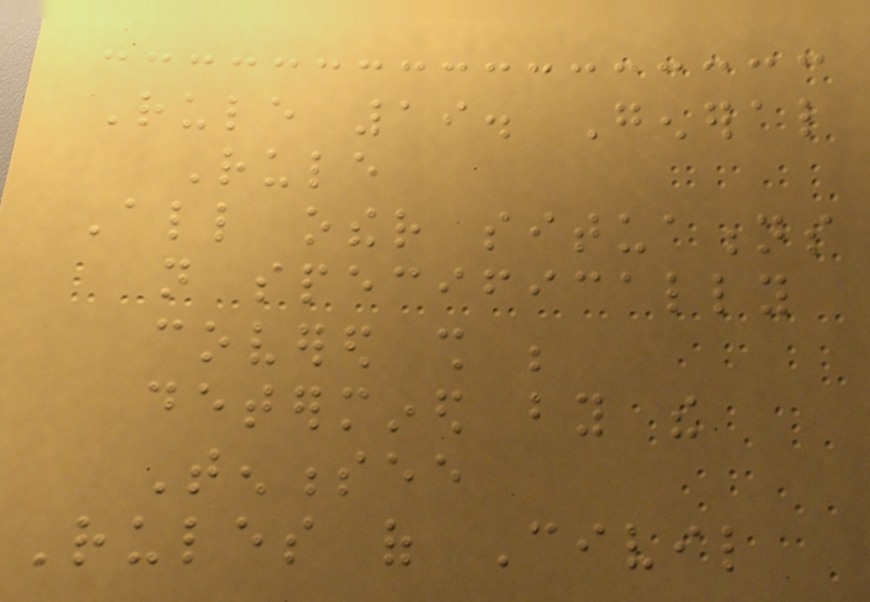Rule 19. General
Rule
All other situations
not specifically
covered shall be
determined by the
Tennessee
Rules of Civil
